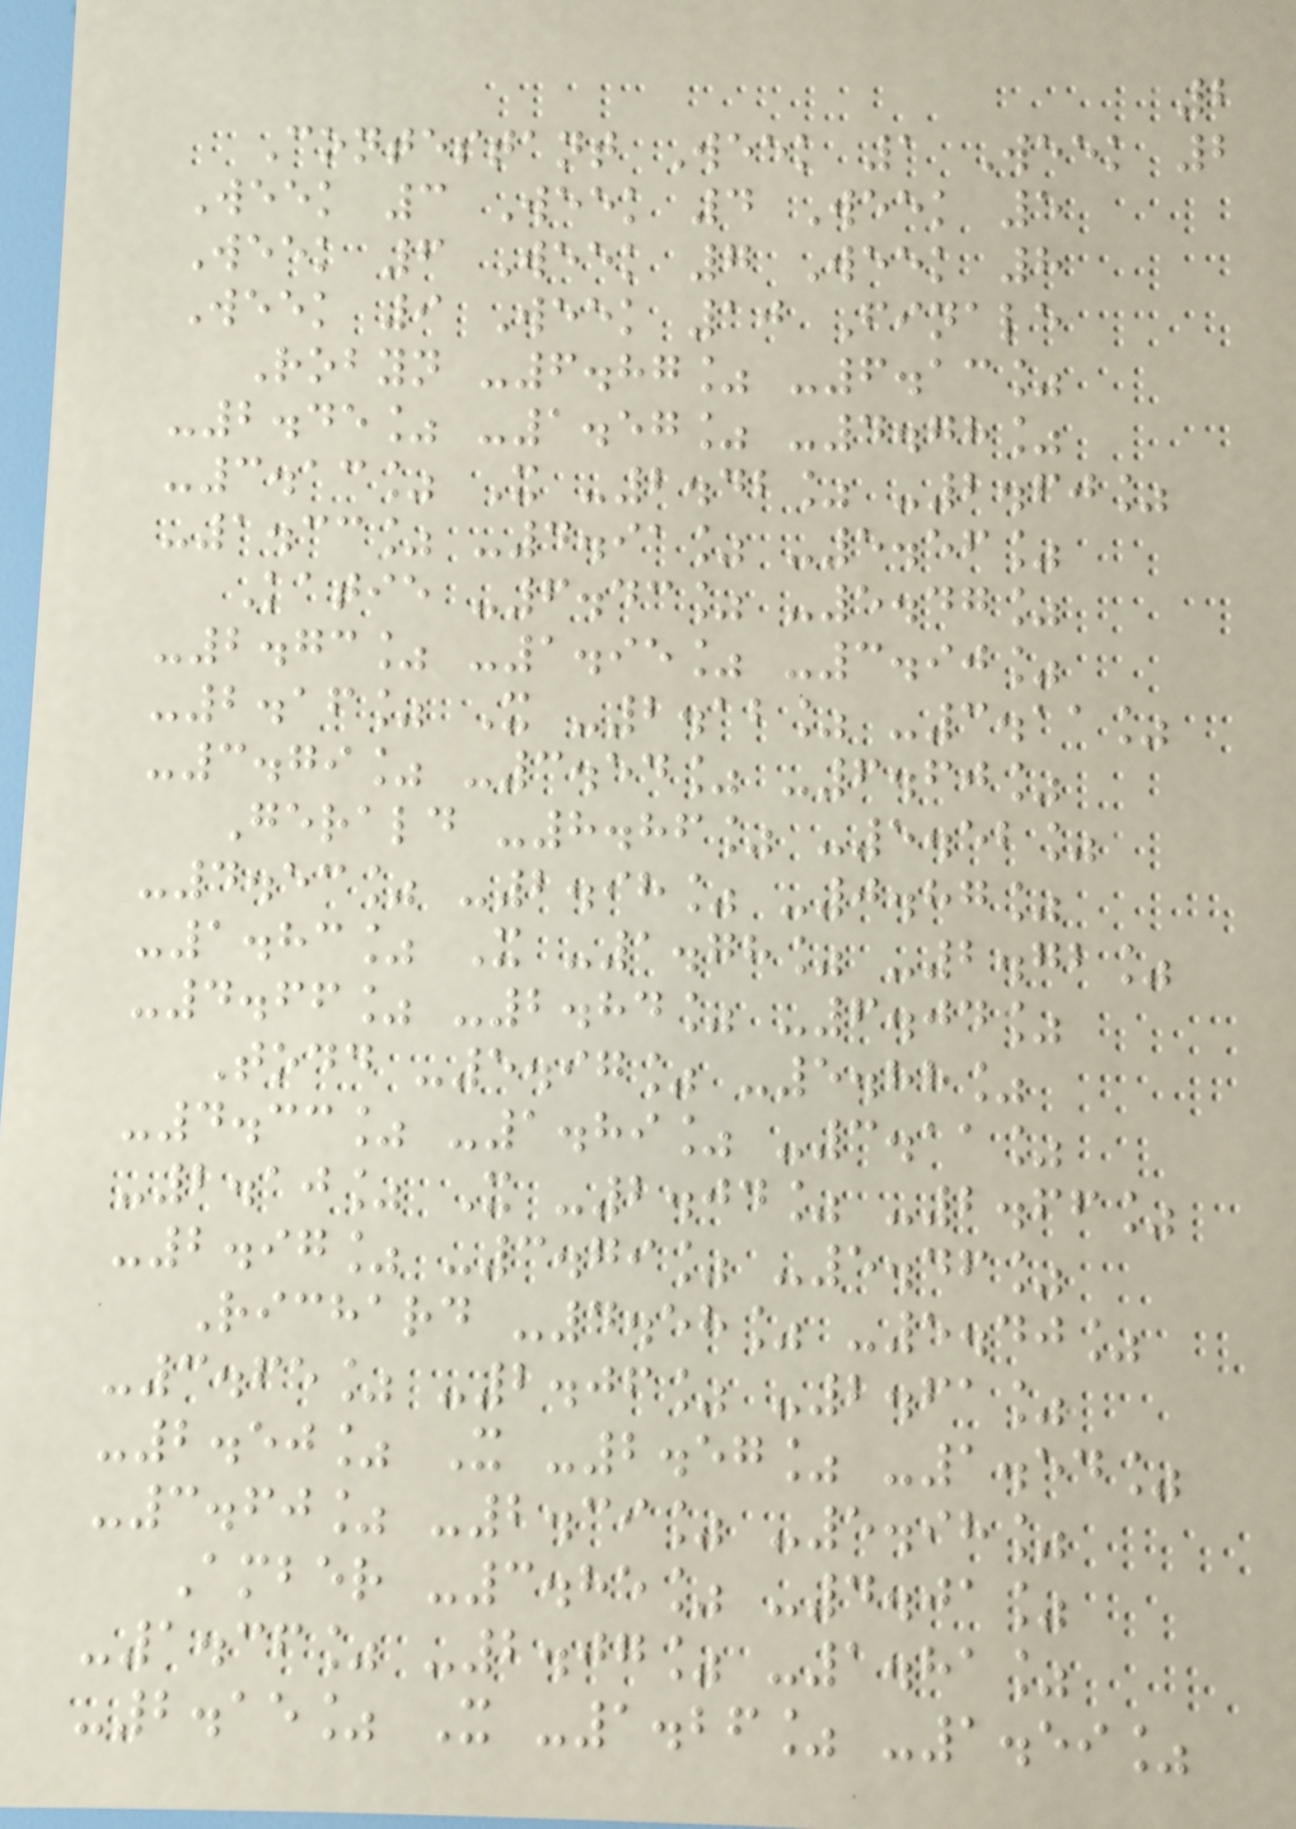2
Contestant Week 1 Week 2
Week 3 Week 4 Week 5
Week 6 Week 7 Week 8
Week 9 Week 10 Finale
Robyn -6.87% -6.13%
-2.45% -1.57% -4.78%
-3.13% X -2.42% -2.60%
-1.33% -4.91% -5.56%
Katie -6.43% -5.47%
-2.73% -1.95% -3.90%
-2.16% X -2.12% -3.11%
-3.79% -3.54% -6.60%
Gerald -8.86% -5.52%
-4.53% -2.98% -0.87%
-1.83% X -1.78% -2.72%
-4.66% -2.84% -6.04%
Todd -5.97% -5.88%
-4.33% -1.89% -3.11%
-2.10% X -2.04% -2.66%
-2.97% -3.79% -5.46%
Richard -4.58% -5.40%
-3.65% -2.06% -2.61%
-2.50% X -2.57% -1.54%
-3.60% -2.39% -5.98%
Amber -3.85% -4.01%
-1.36% -2.07% -1.81%
-2.15% X -1.26% -1.59%
